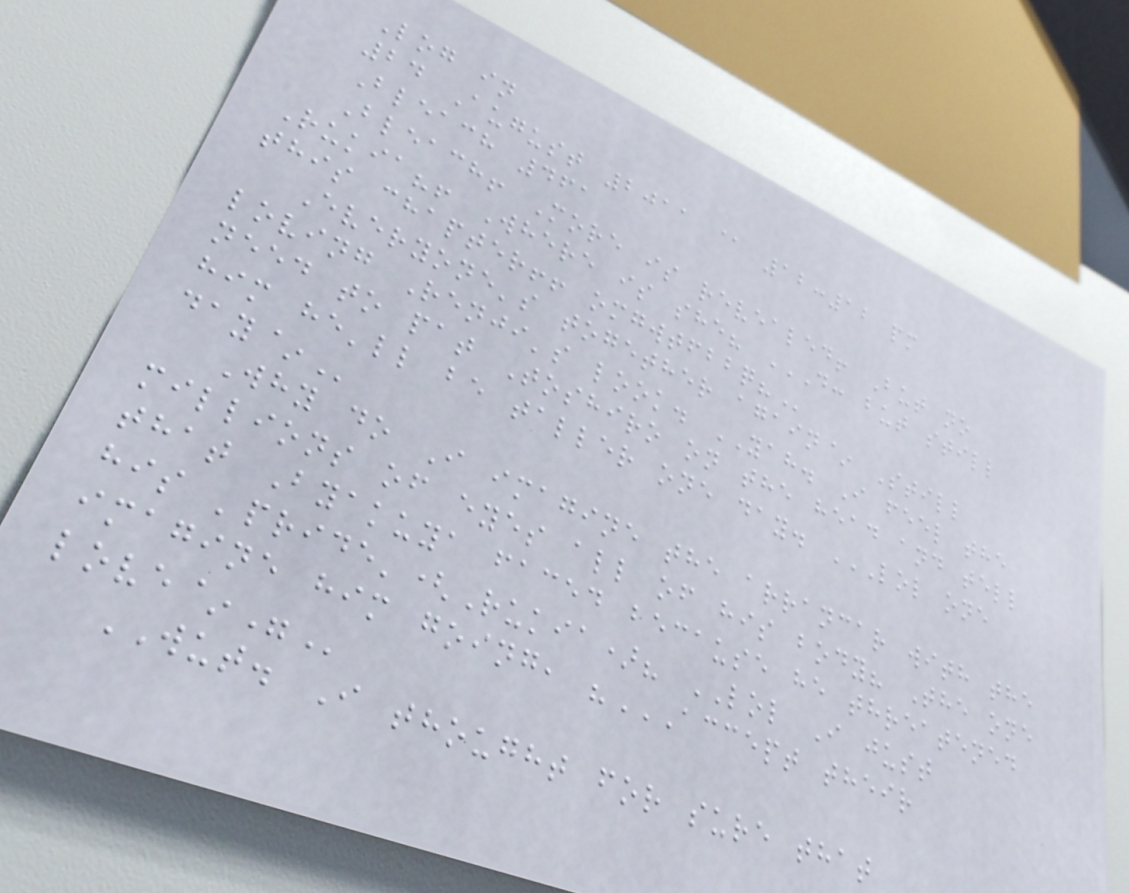Log in
24 August 2011 @ 12:12 pm
Bleach 461
Bleach! More is revealed! But no
Rukia?! Where is she? D: BUT STILL
THIS CHAPTER!! OMGWTFBBQ?
Everyone's together again~ Still
loving Renji's look. YAH. I feel the
need to pat Toshiro on the head and tell
him he'll be taller one day. LOL ONE
DAY~
Why do I imagine the arrancar with the
millions of eyes all of his body? The one
that Byakuya faced because he threatened
his 'pride'(Rukia)? LOL I just
imagine him going, "ACCEPT THEIR
LOVE~"
WUT. I thought for sure that
